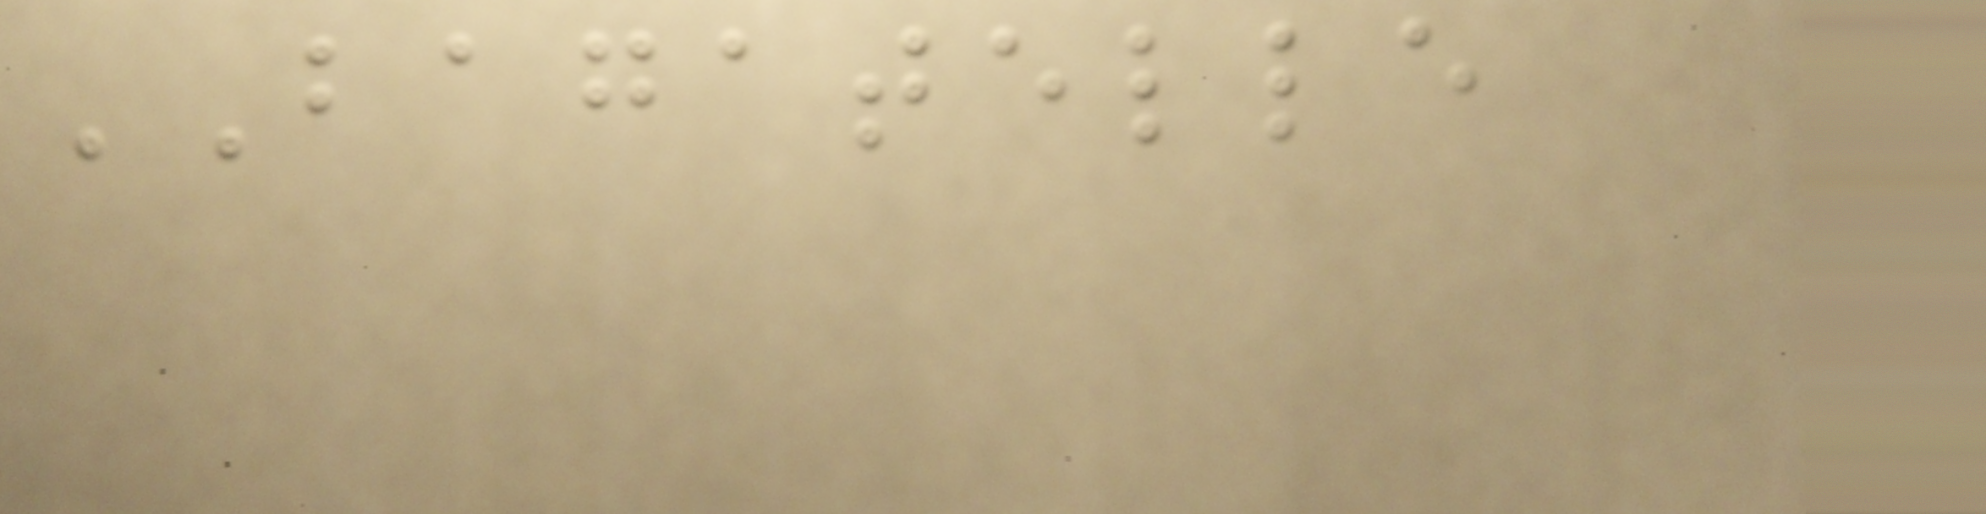BAGATELLE
